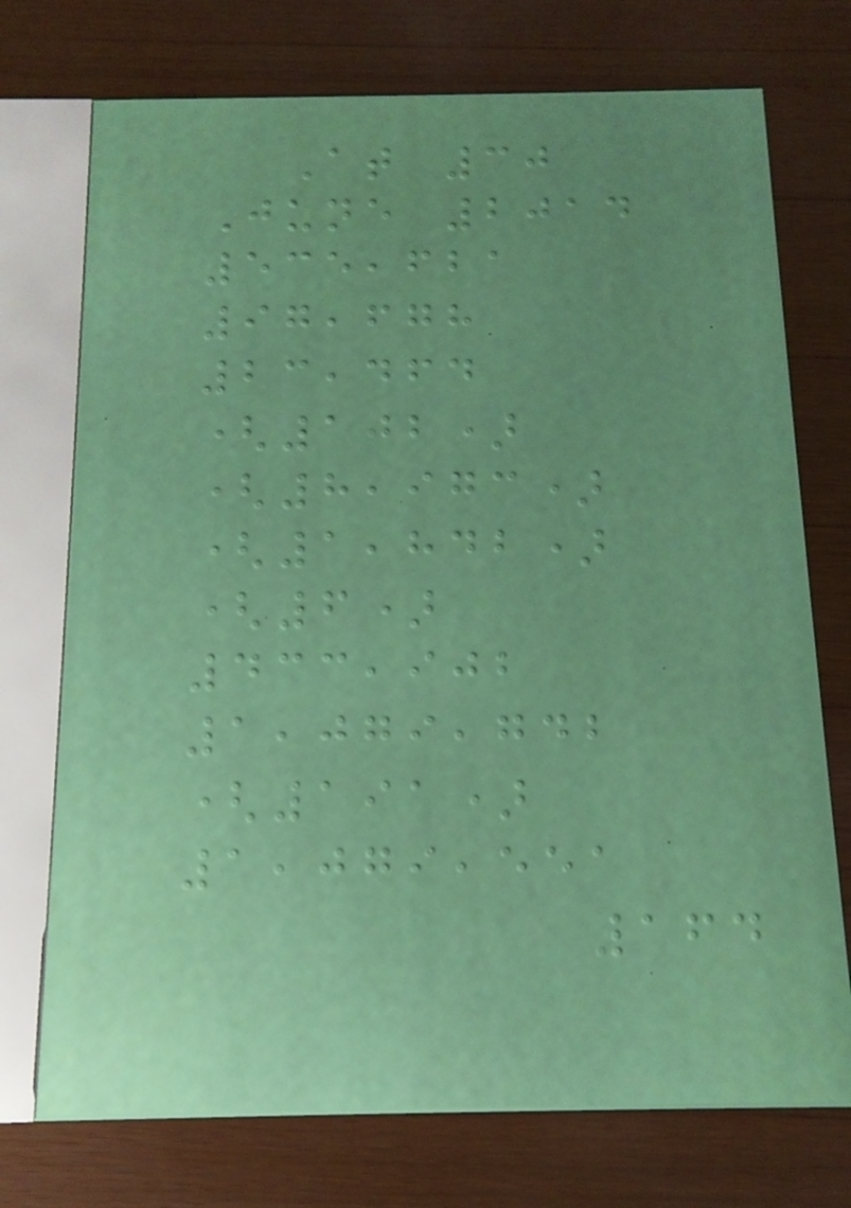At 30
June 2014
535,621
97,678
23,464
(102)
(8,973)
(1,842)
(6)
433,902
1,079,742
(191)
1,079,551
164
